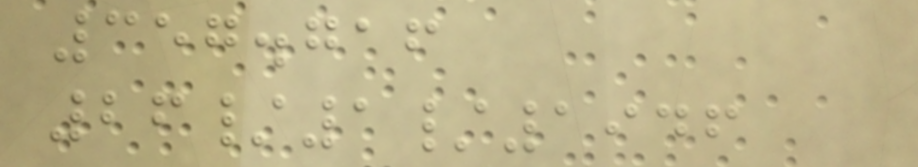357.716
26/1/1946
